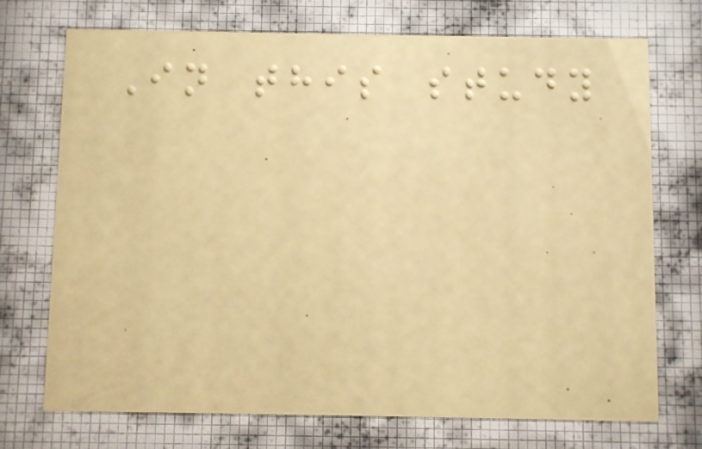In this study
